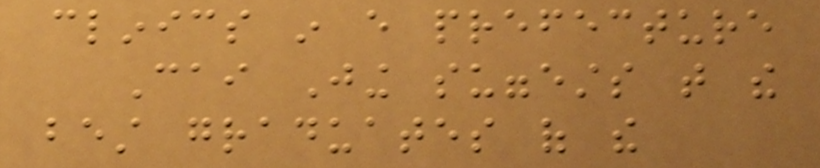clinics in every prefecture
Cai Jing suggests that the
best graduates of the
